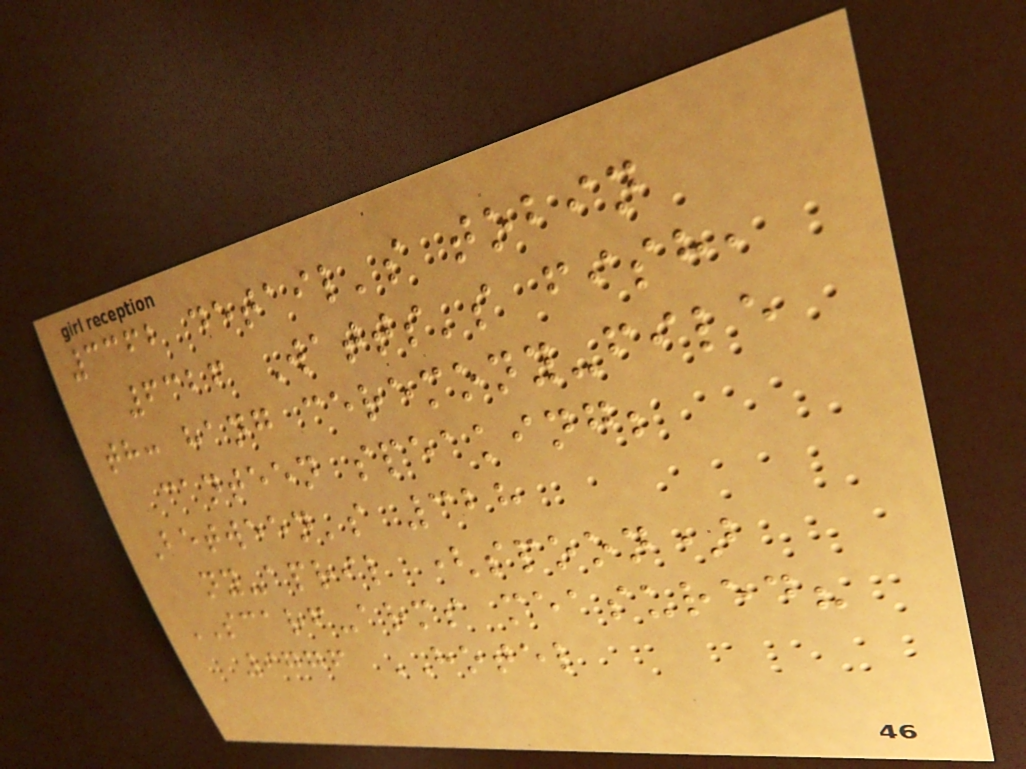3362 detail's tobin
6326 Watts's fish,
th: hang ceremony-file
canteen speaking;
Between's 328
ny-april (spoon)
SCARF-arms measured?
9776 HOTEL
